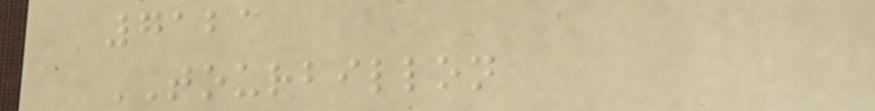7121
TOURBILLON
